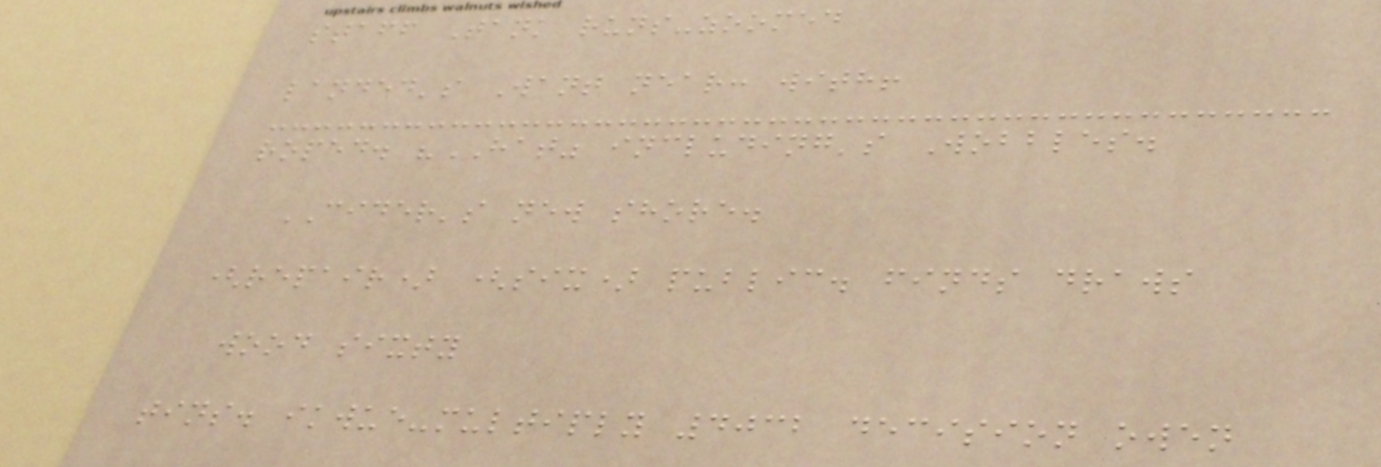staff Tank runs-zoomed
landed's Want near: with!
roped. "HAT" including's Wobbles.
CIDER's new shore.
(repair) (six) public. finds draws
wood sixty
tins. ikwue-multiply 4032 decision owen
